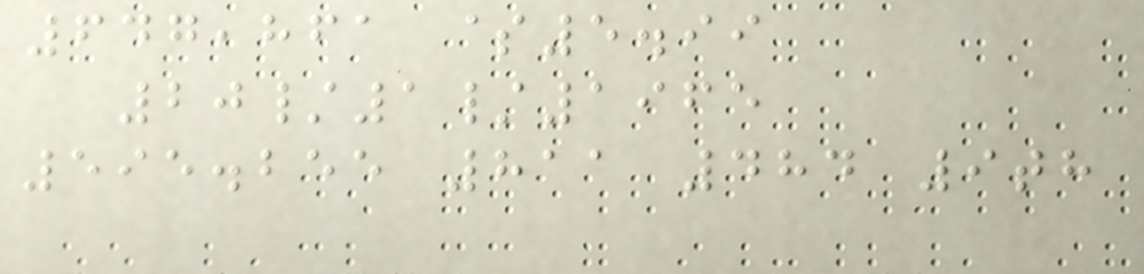647,861 $5.99
20/1/1965
595.255 811 484 9th
